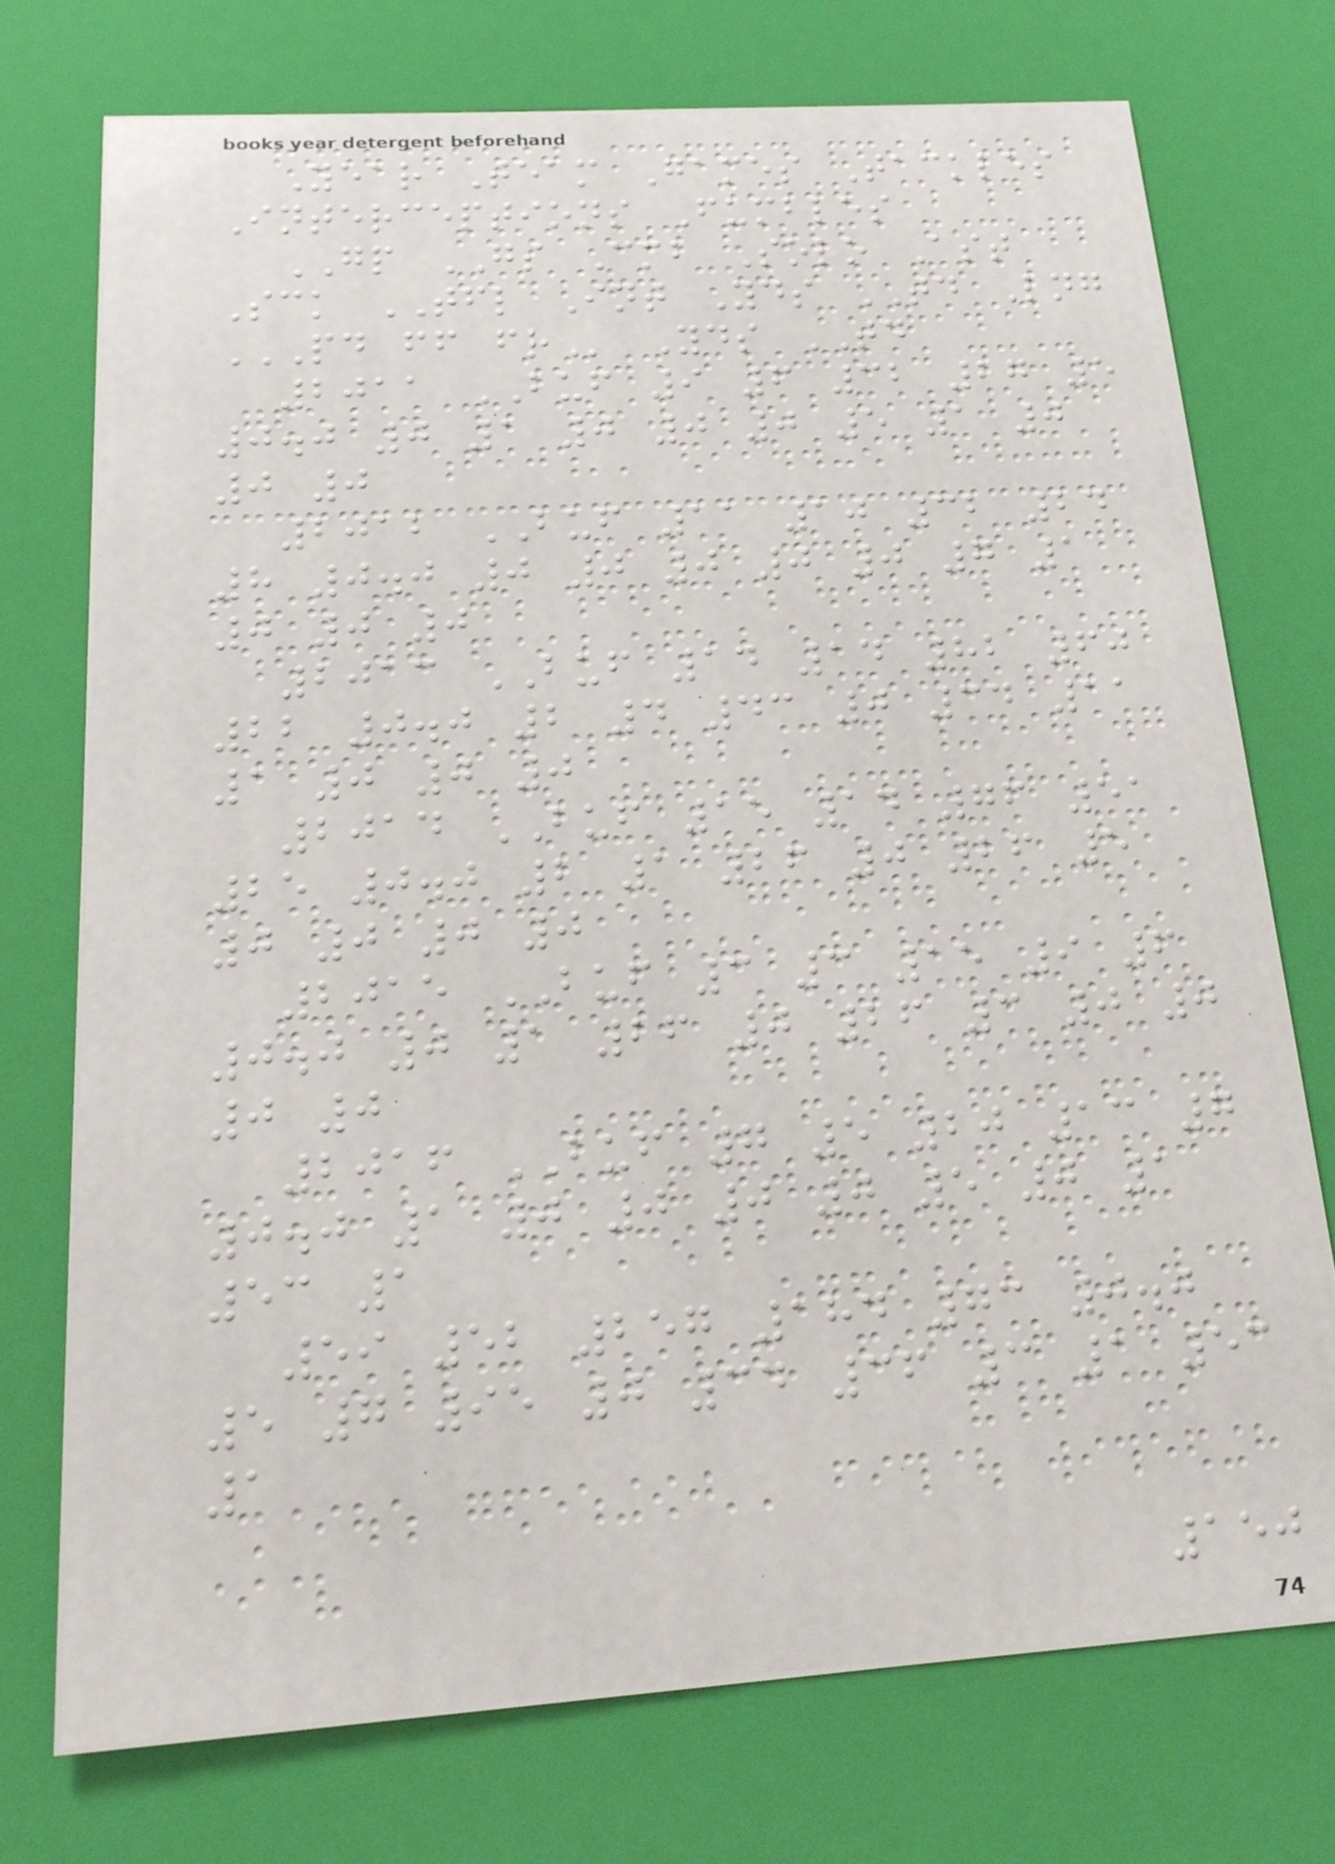Year Team Games Tackles
Interceptions Fumbles
GP GS Cmb Solo Ast
Sck TFL Int Yds TD Lng
PD FF FR Yds TD
2011 BUF 9 6 32 27 5
0.0 0 1 0 0 0 5 1 0
0 0
2012 BUF 11 10 32 24
8 0.0 0 0 0 0 0 7 1
0 0 0
2013 BUF 14 14 82 60
22 0.0 2 4 43 0 34 11
1 0 0 0
2014 BUF 15 14 76 51
25 0.0 2 1 26 0 26 5
0 0 0 0
2015 BUF 3 3 15 9 6
0.0 0 1 26 0 26 3 0 0
0 0
2016 BUF 7 5 20 13 7
0.0 1 0 0 0 0 5 0 1
53 1
59 52 257 184 73 0.0
5 7 95 0 34 36 3 1 53
1
150
